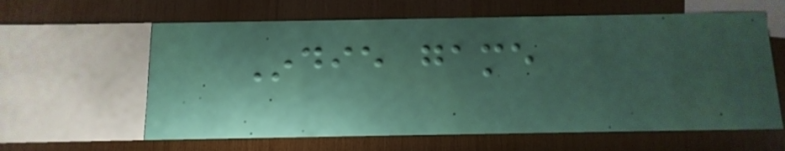Indie game
